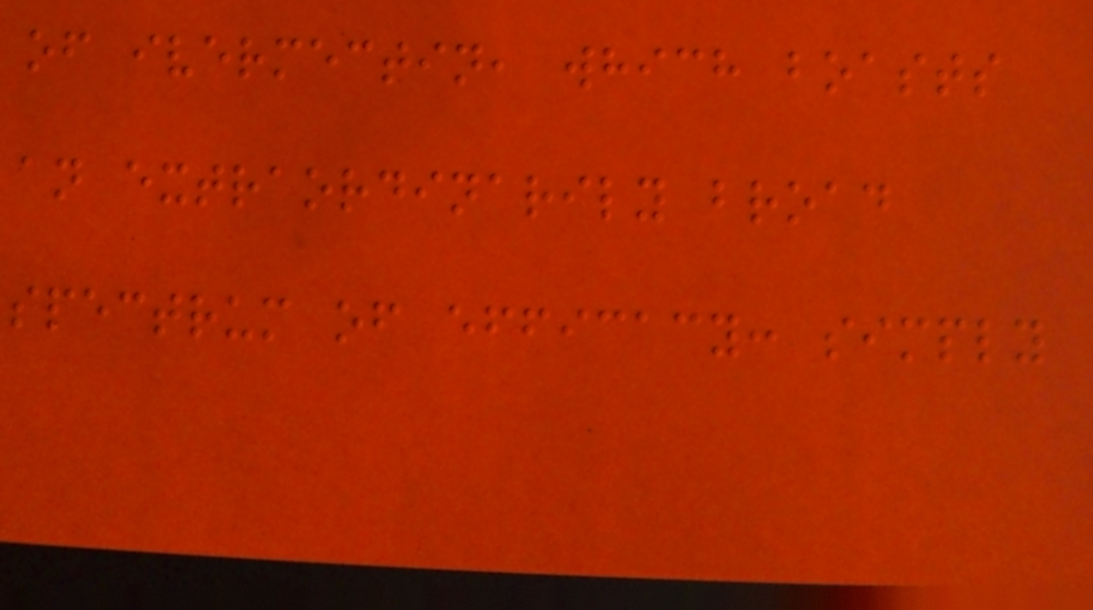of ivermectin, which boasts
an extraordinarily broad
spectrum of efficacy: simply
